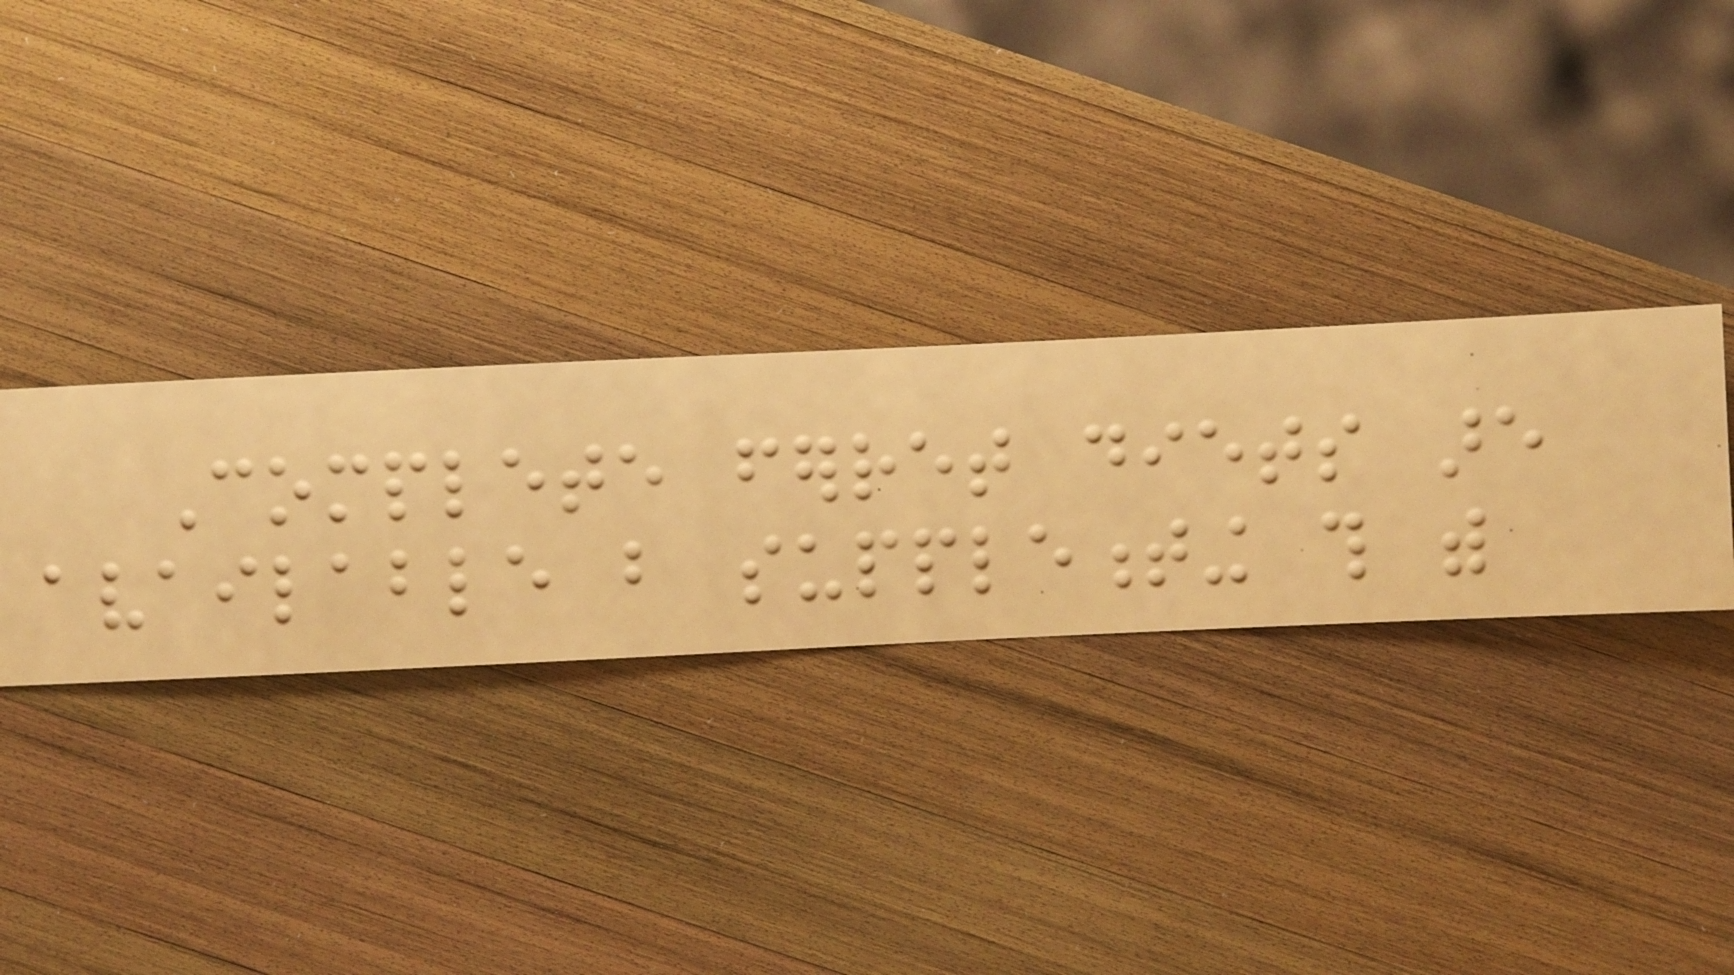Complete ferret diets are
available but supplementing this with
